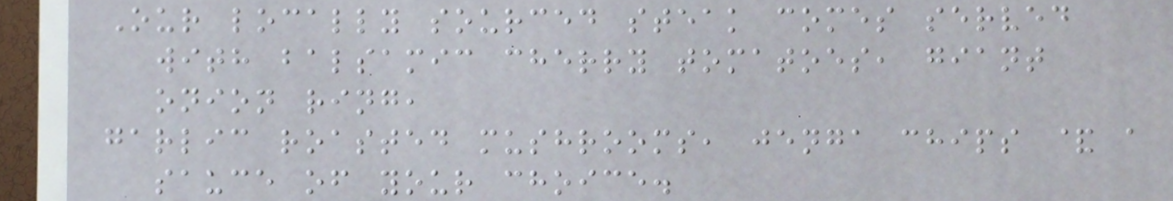Our locally sourced steak comes served
with balsamic cherry tomatoes, giant
onion ring,
garlic roasted mushrooms, jenga chips & a
sauce of your choice.
